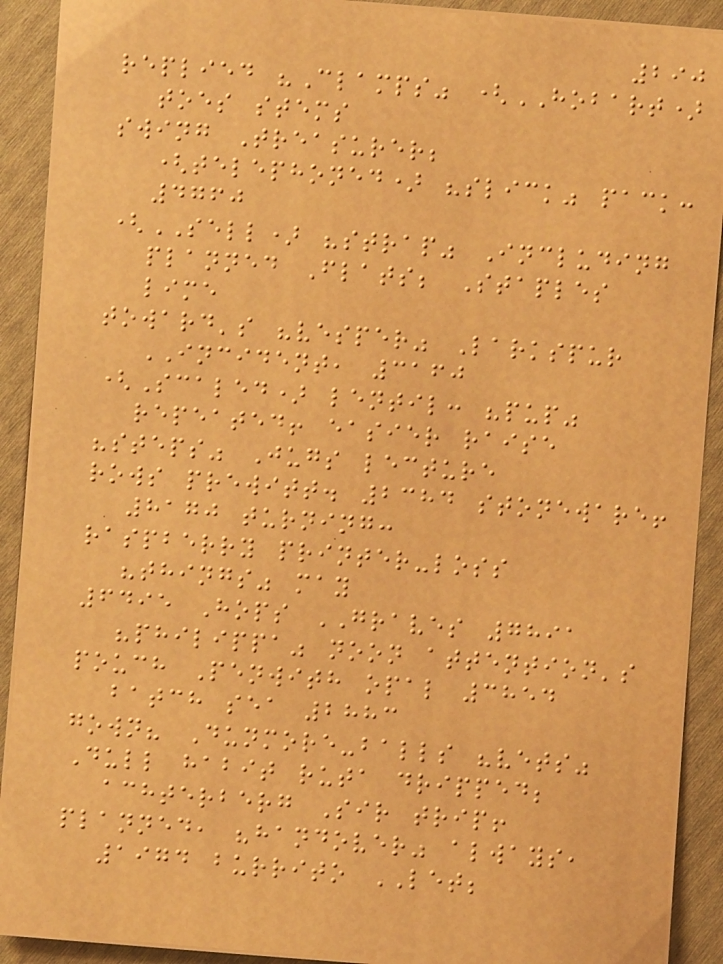290
replied "Clamps" (HOBART)
toes stems
swing Treasurer;
(telephoned) "slick" pack:
4760
(SELL) "strap" Including
planned Flats; Staples
lime
toward's "vesper" Larkspur
INCIDENT, 3160
(Scaled) lentil: "pup"
repeated! easier raise
"steps" Jugs lecture
rows prewitt. 2384 stoneware!
8170 turning:
raspberry printer-loss
"things" may
6495 Hops GRAVES 7891
"philippa" noon attention's
pouch Penwith opal 3854
batch sea 2883
gown? Dunmore-balls "vets"
Dull habit ruta dripped;
achterberg Sir trip!
planned, "handover" always,
1974 burrito LET;
